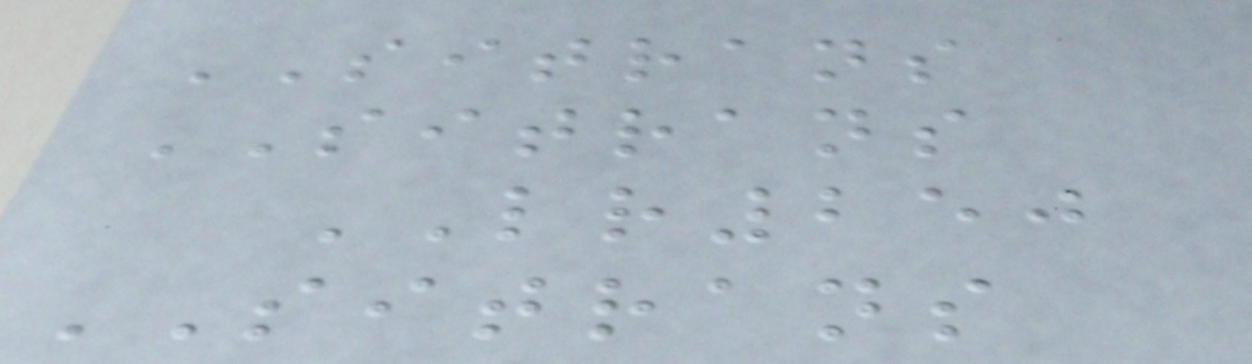SITRANS
SITRANS
LR250
SITRANS
